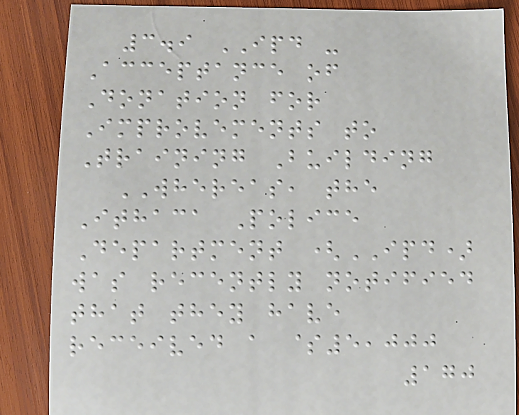3.9 IPD -
Acceptance of
Donation for
Improvements to
Training Building
WHEREAS, the
Ithaca Police
Department (IPD)
was recently notified
that they have
received a $5,000
170
